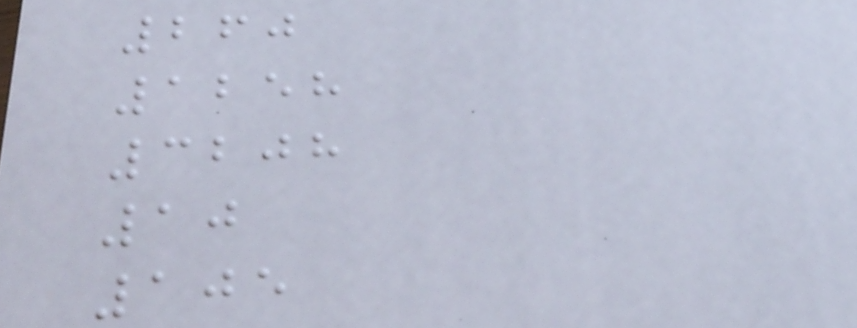260
1258
3208
10
105
